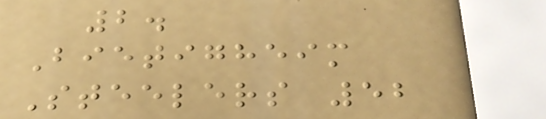2.
Bietigheim
Steelers 52
